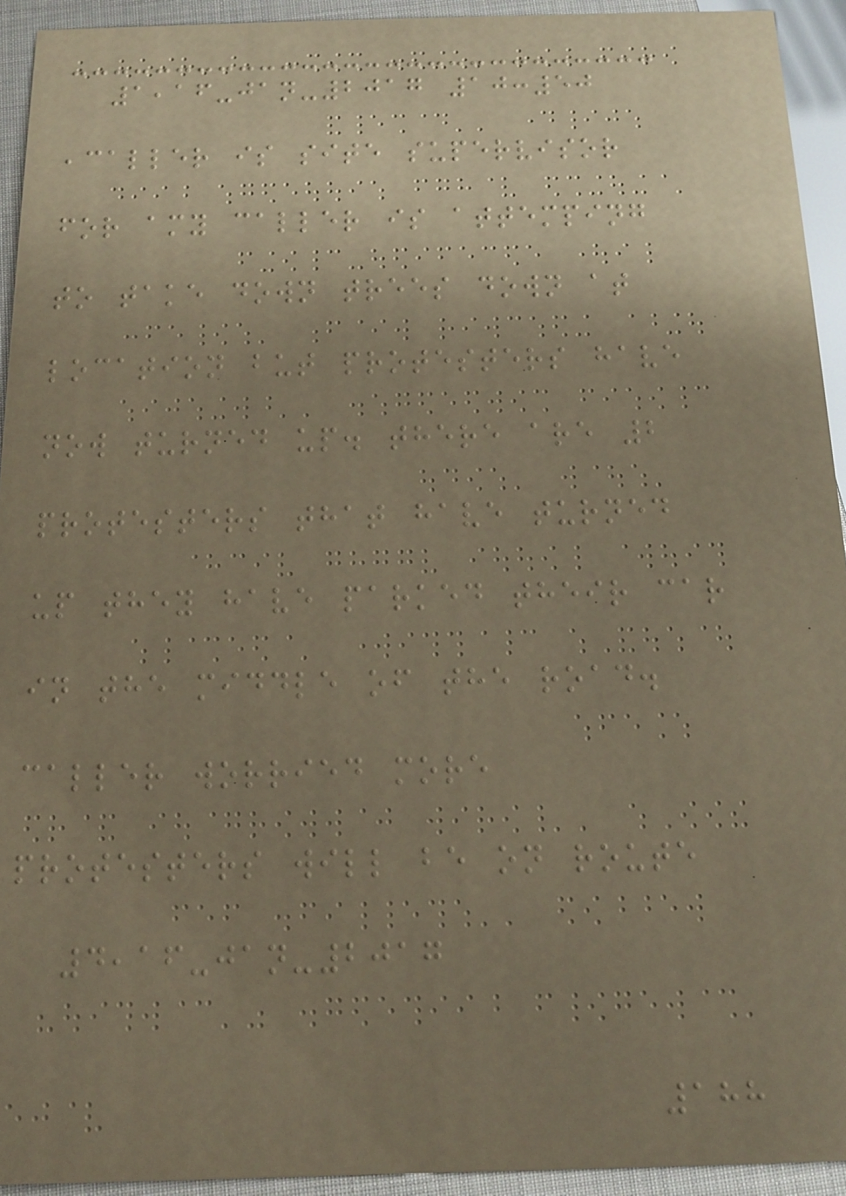1,16-jan-2017 10:50
,caller is site supervisor
for amy caller is attemping
to take down trees down at
location but protesters have
now turned up. there are 2
protesters that have turned
up they have parked their car
in the middle of the road.
caller worried more
protesters will be on route
4,16-jan-2017
188
